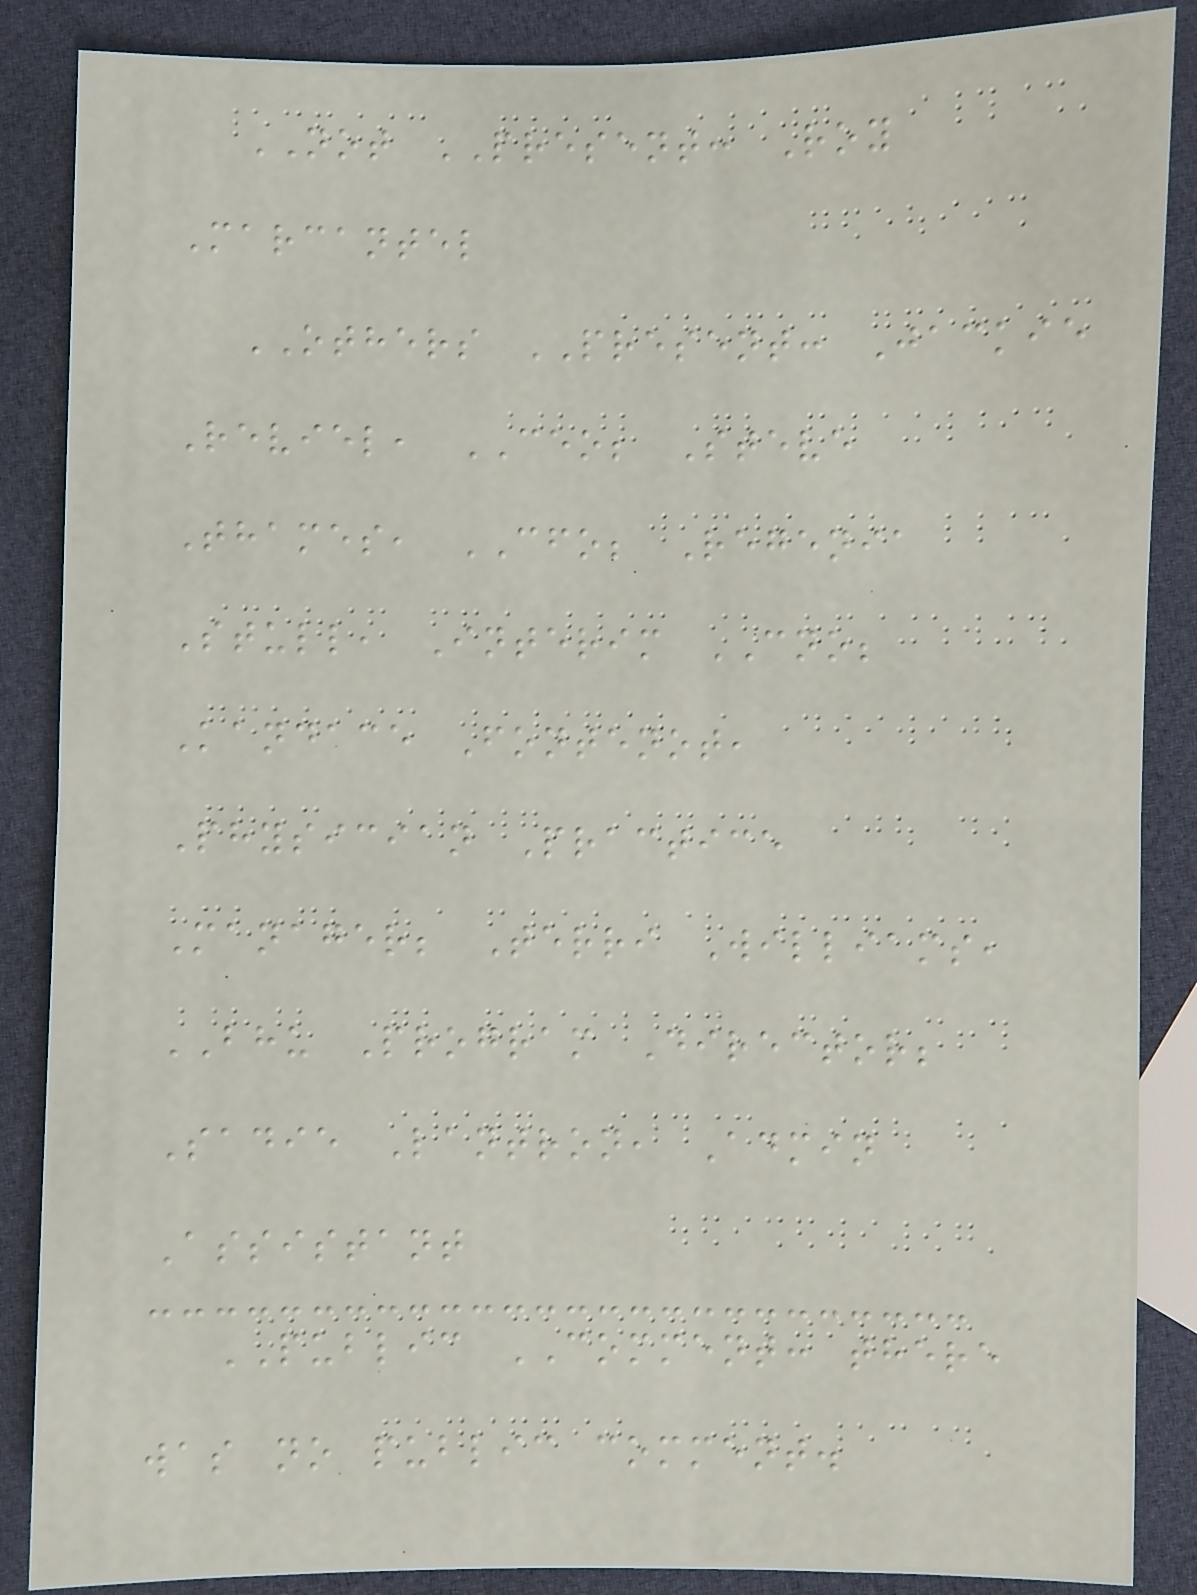NOT PRESENT: Roy
Marcantel
OTHERS PRESENT: Jackie
Reviel, CEO; Steve
Thames, CFO; Regenia
Stull, Interim CNO;
Kandace Fontenot,
Physician Practice
Manager; Terri Williams,
BHU Program Director;
Sadie Lantron, Admin
Assistant
PUBLIC COMMENT: there
was no public comment.
